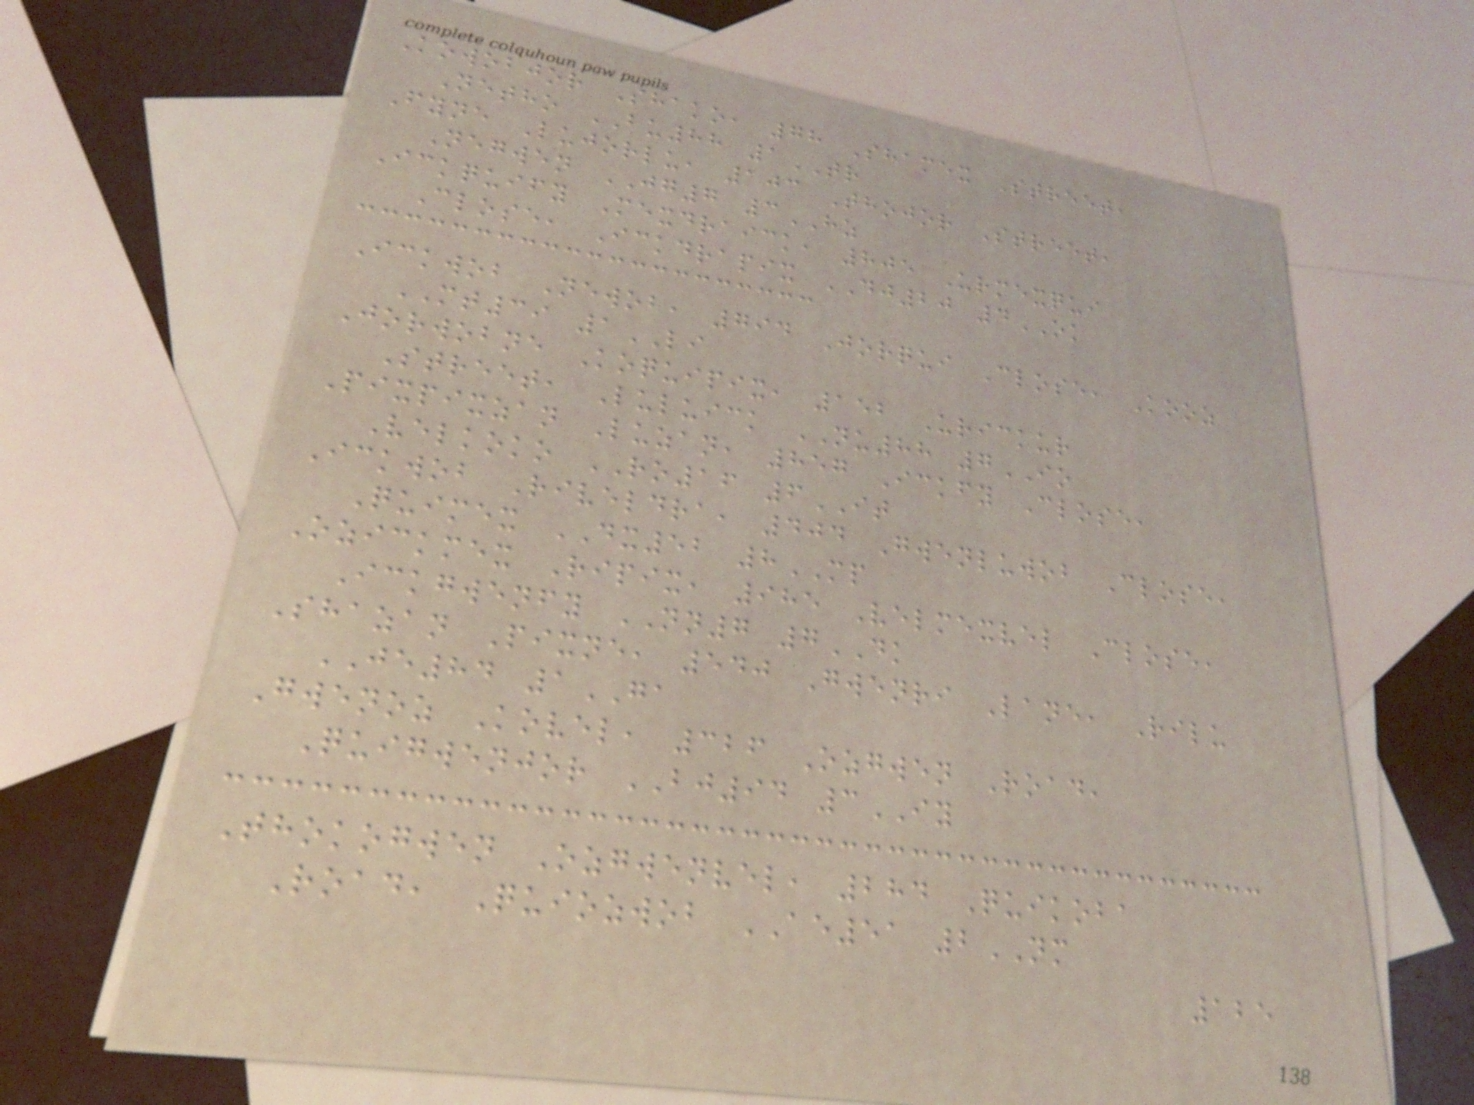Kowobjor Shako, 78 Shamex Street,
Netho BU88 1TR
Fyne Lujorlu, 103 Thojor Street,
Negwen JG7 3HZ
Ickquify Mexdraick, 805 Urmexqui
Close, Ickdrapix DJ20 4OK
Ickwob Newob, 794 Jorqui Close, Kooz
MT39 1LI
Jorwobne Koquipix, 152 Urickur
Street, Luluick NU88 7IO
Pixpixzan Luzan, 857 Ickfy Close,
Velkoko RO16 6IT
Ickwob Riveldra, 404 Gwenluwob Close,
Quimex DX52 8MP
Ozickmex Ripix, 985 Velmexvel Close,
Ickgwenfy NN7 7DK
Shazan Pixne, 540 Gwenri Lane, Rilu
JE84 1GA
Gwenoz Kovel, 326 Ozgwen Road,
Quigwenjor BJ94 3IY
Thokogwen Ozgwenvel, 284 Quikoba
Road, Quiozwob AE51 2NM
125
